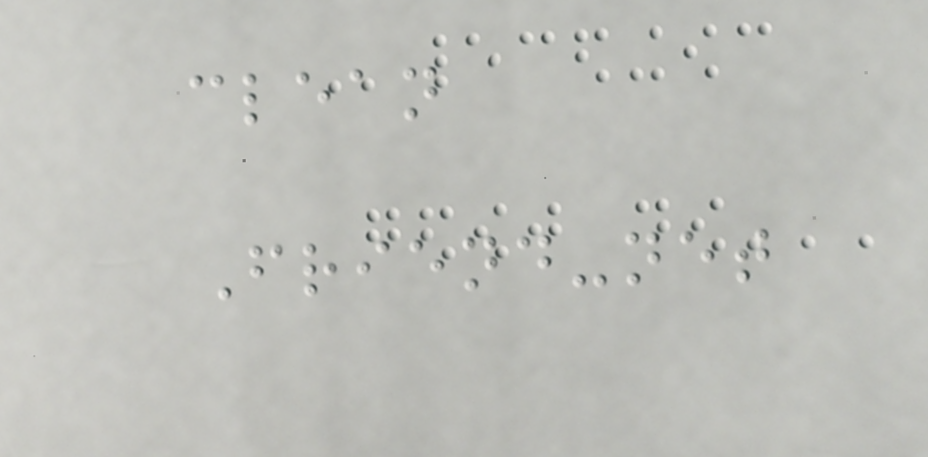clean
Friend-net
